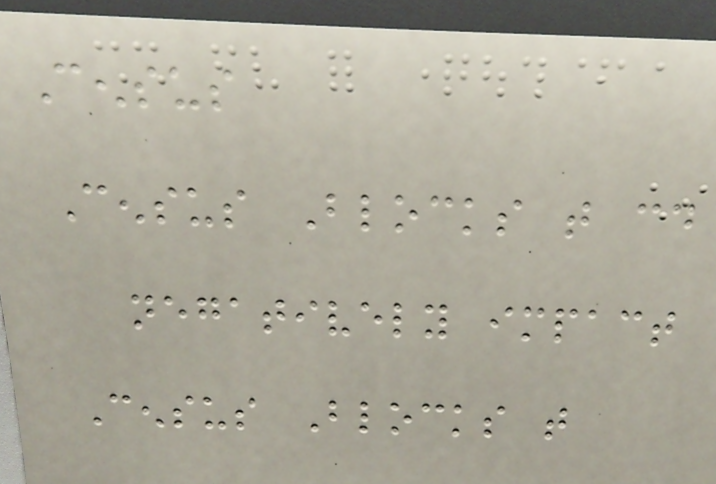Census
Census Blocks that could
negatively impact
Census Blocks that
